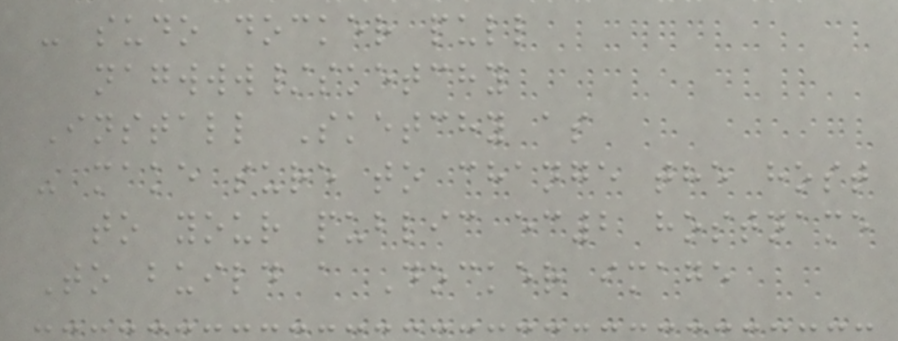- sudo docker pull
nagwww/sketchy
Install Sketchy as
- make sure to change the host
to your public ec2 hostname
To build a Docker image
